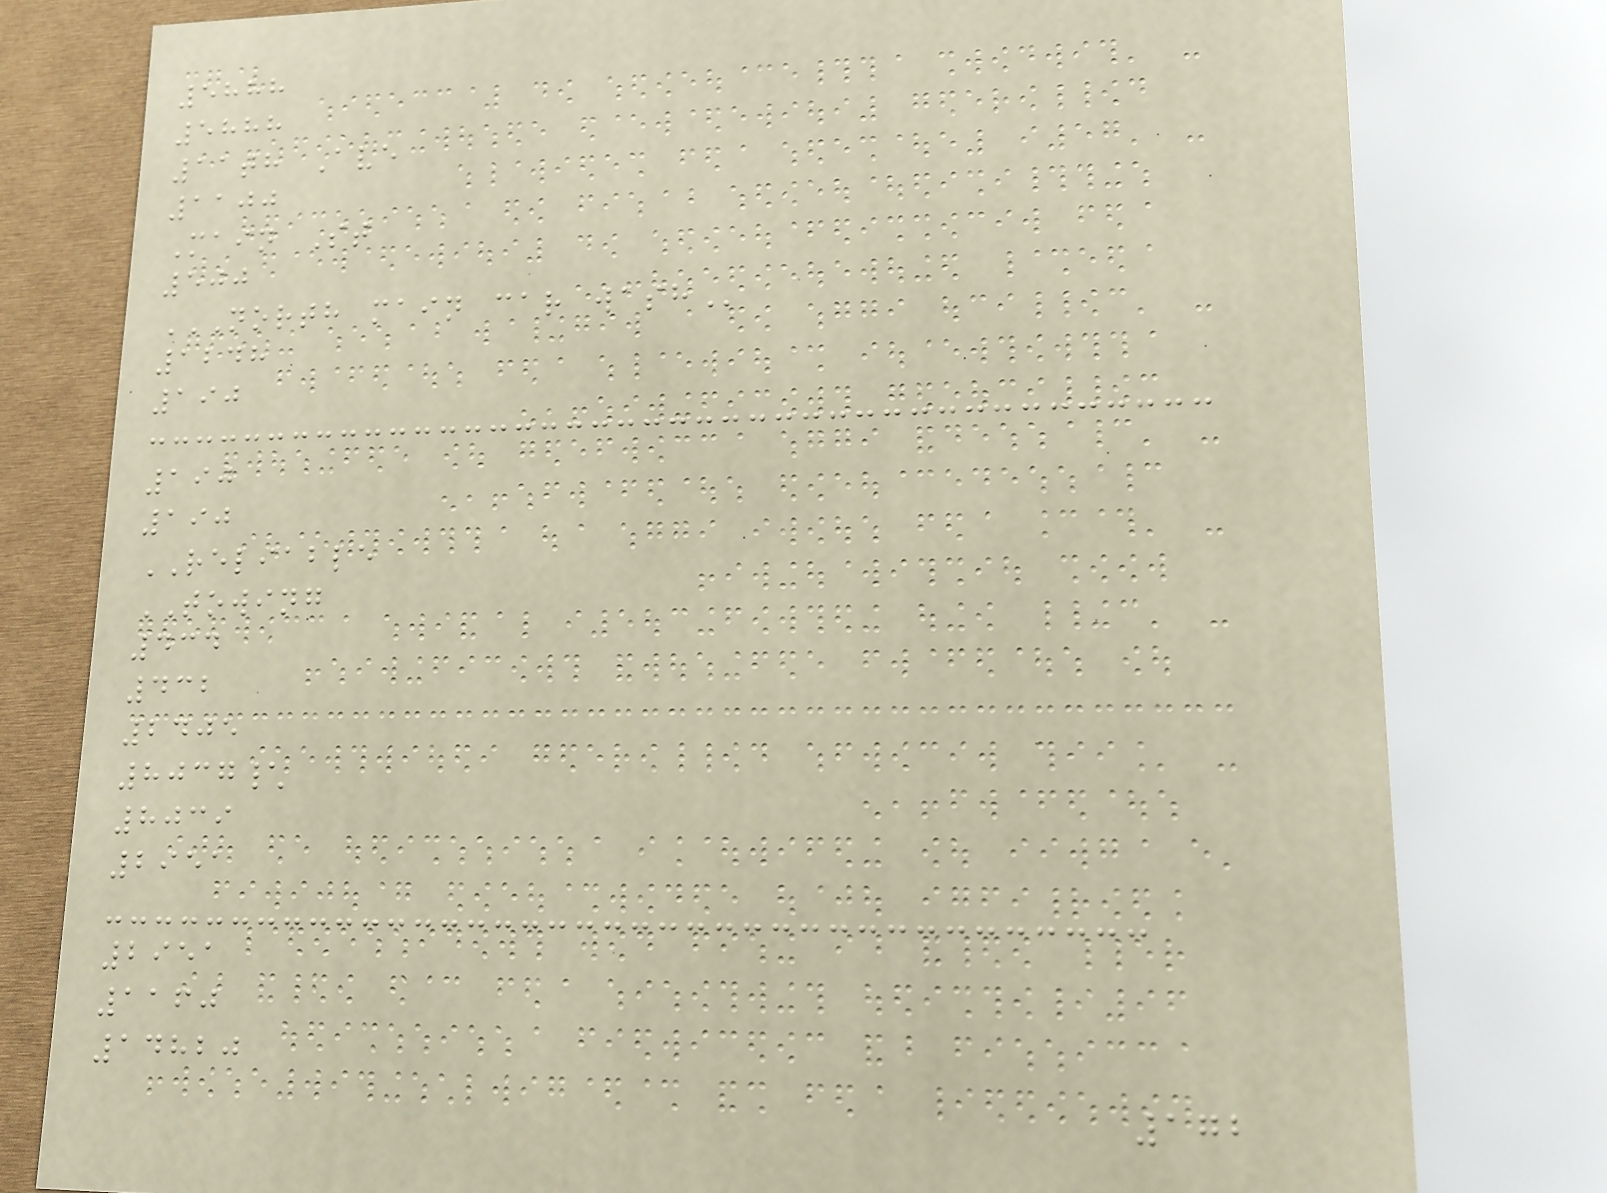5888
5888
11th Ave
1100
Main St
500
NORTH MAIN CAR WASH
1248
190
190
190
RELIABLE
TOWING
434
432
2405
8037\
8039
2951
2951
1160
14820
172
